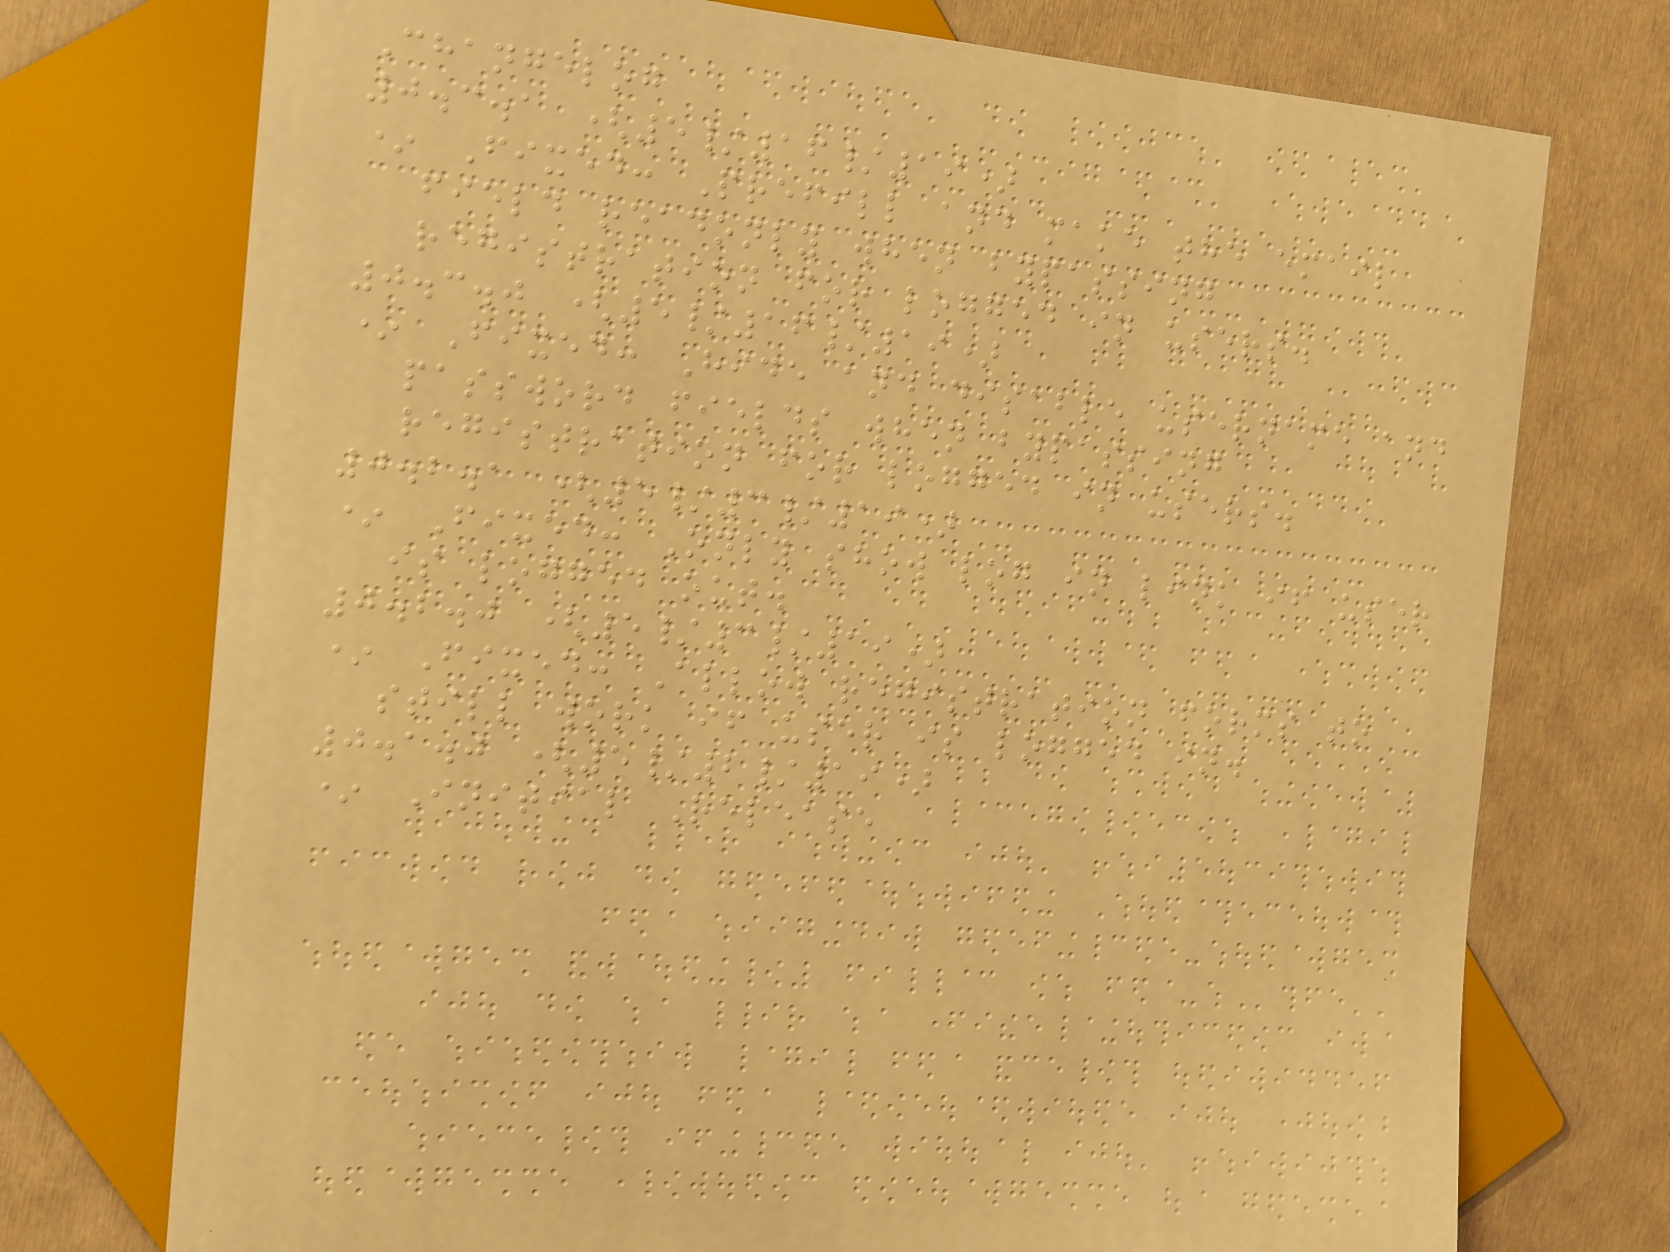Changelog
0.3.1 (5/16/19)
* Fixed: Prefill and make the email
field readonly when bypassing
registration for logged in users.
0.3.0 (5/16/19)
* Fixed: Hide and disable username and
password fields when bypassing
registration for logged in users.
0.2.1 (5/3/19)
* Fixed: Only show log in link if user
is logged out.
0.2.0 (5/3/19)
* Fixed: Allow registration forms to
still work if user is logged in.
0.1.0 (5/2/19)
* Initial Release
